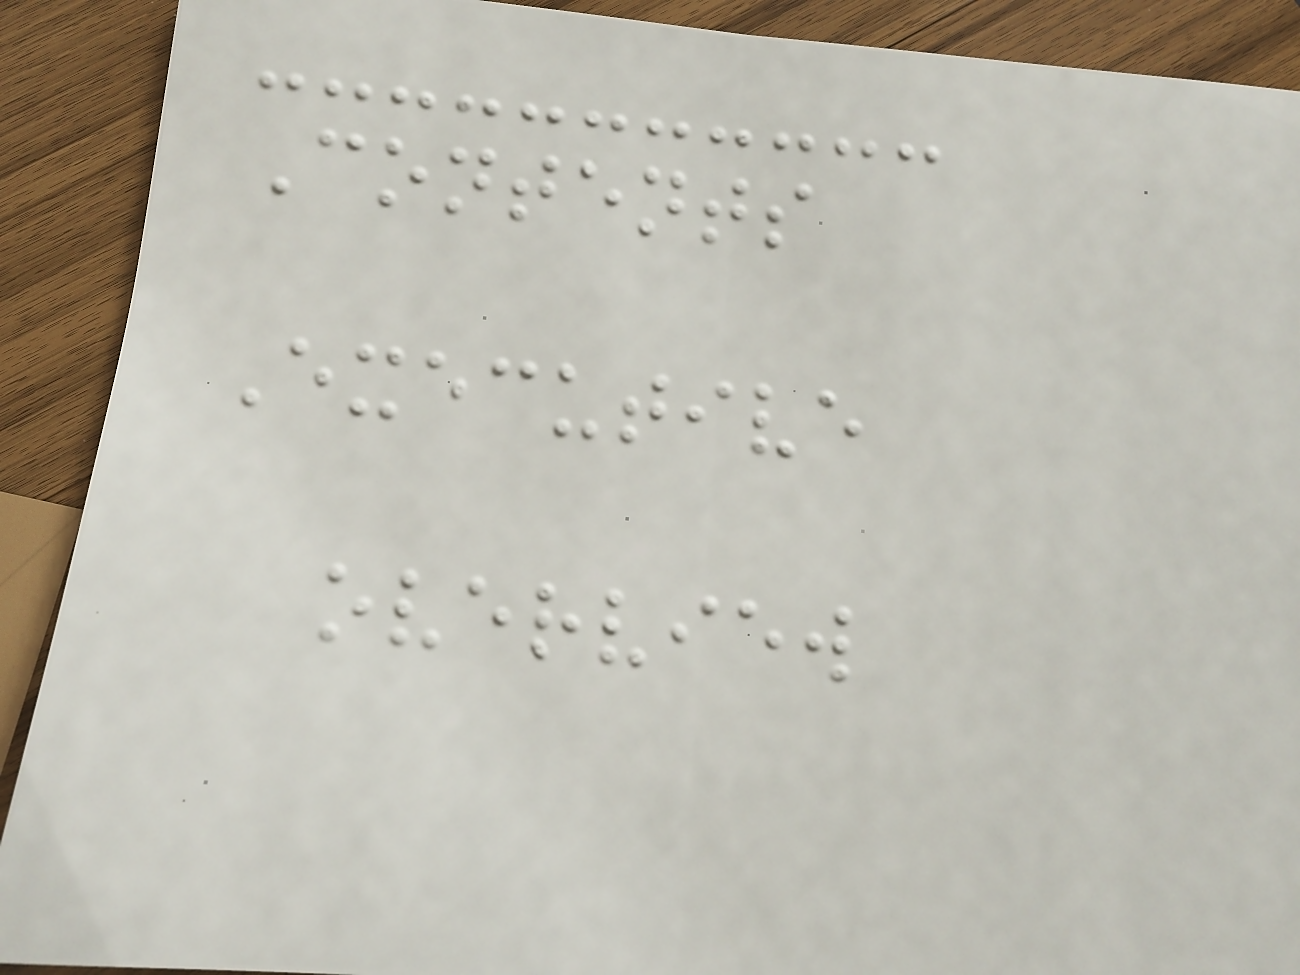Contents
Executive
overview
